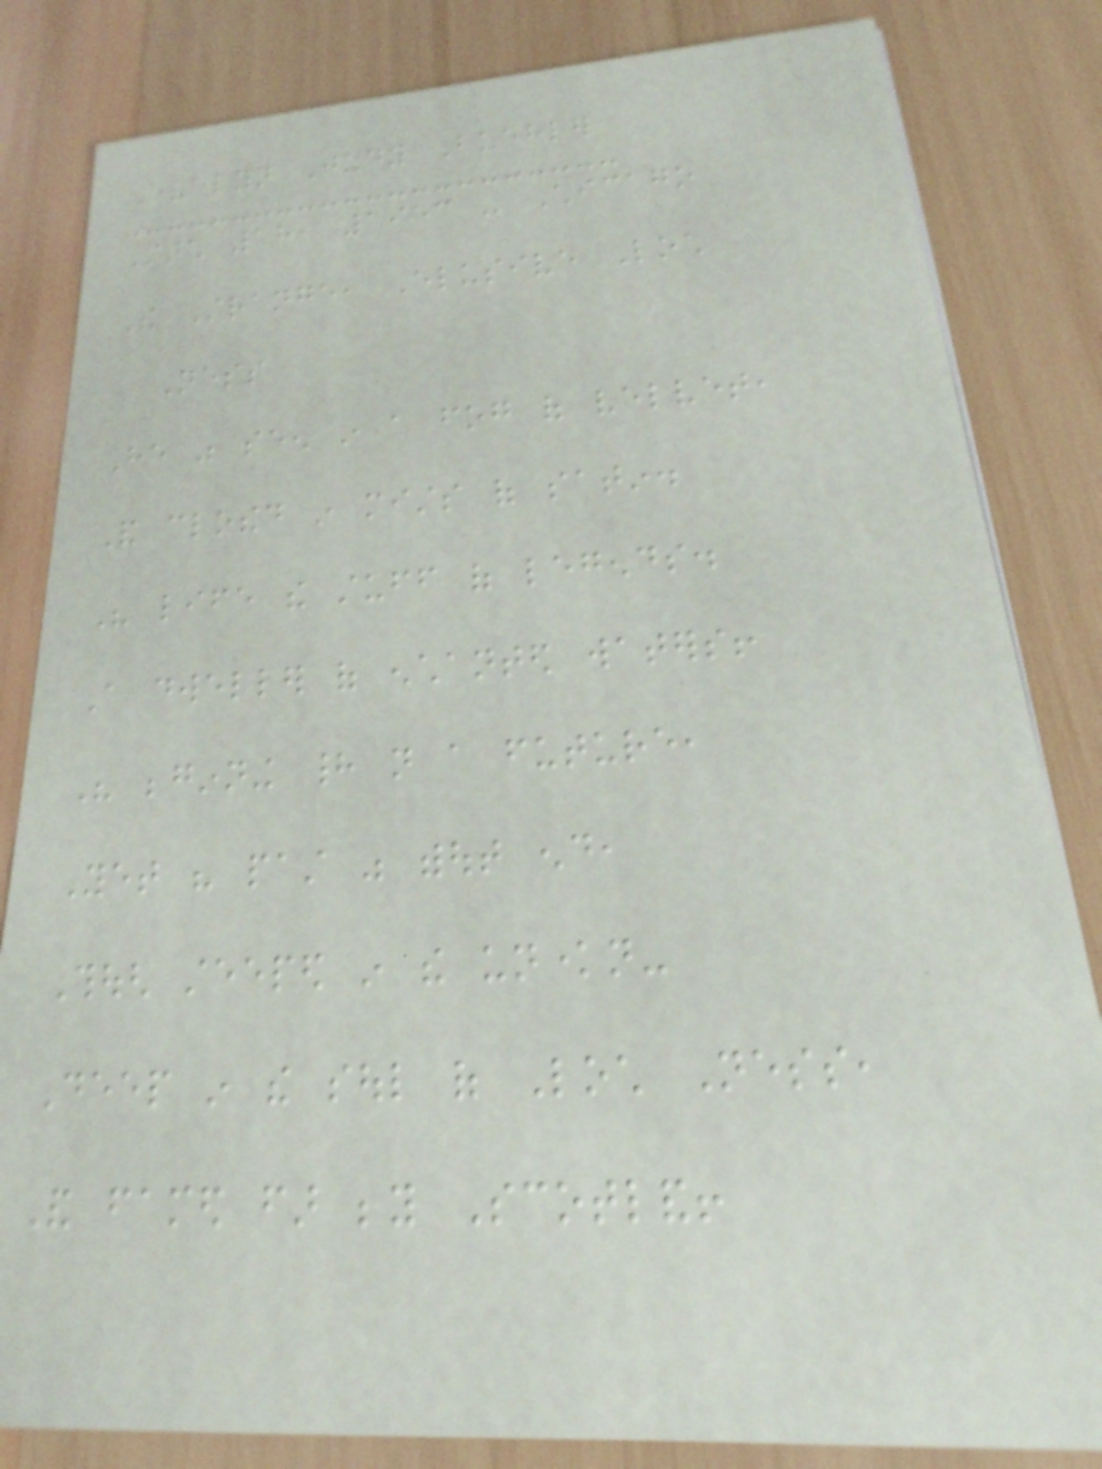Evelyn Judy Buehler
March 18, 1953 - Chicago
The Strange, Elusive Loch
Ness
He was seen in a fog of velvet,
And clothed in mists of satin.
His life the stuff of legends.
A dweller of enchanted waters!
His beginning had not a future,
Yet his past was without end,
Though steeped in the unknown-
Deep in the soul of Loch Ness,
And famed far beyond Scotland!
